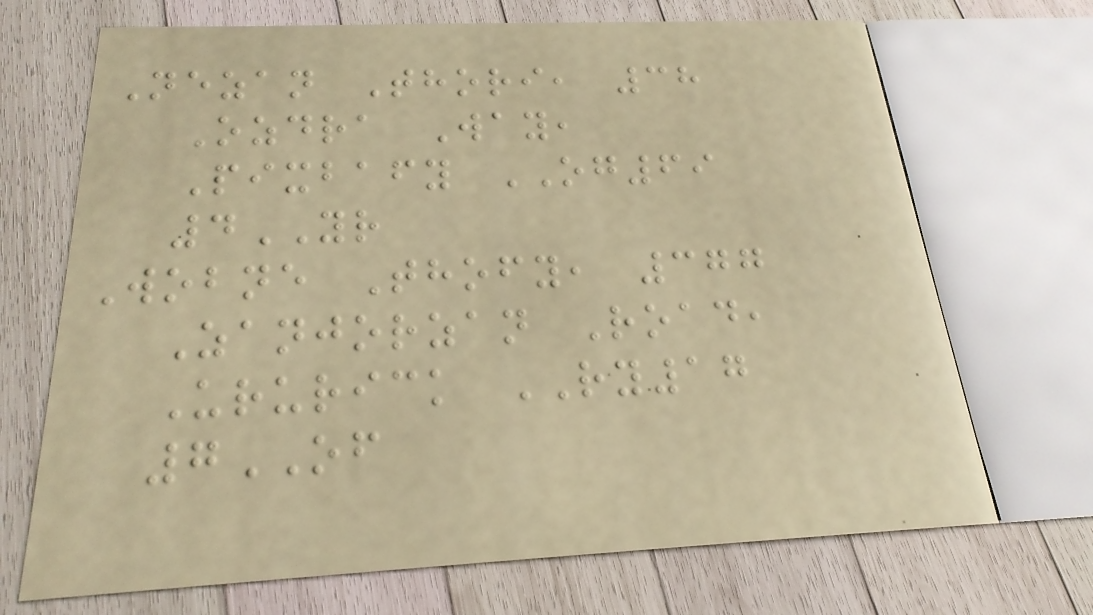Nezan Thori, 38
Ozdra Way,
Pixbafy OG69
4YR
Wobne Thofy, 377
Zanjorzan Road,
Ururick RY17
7OF
